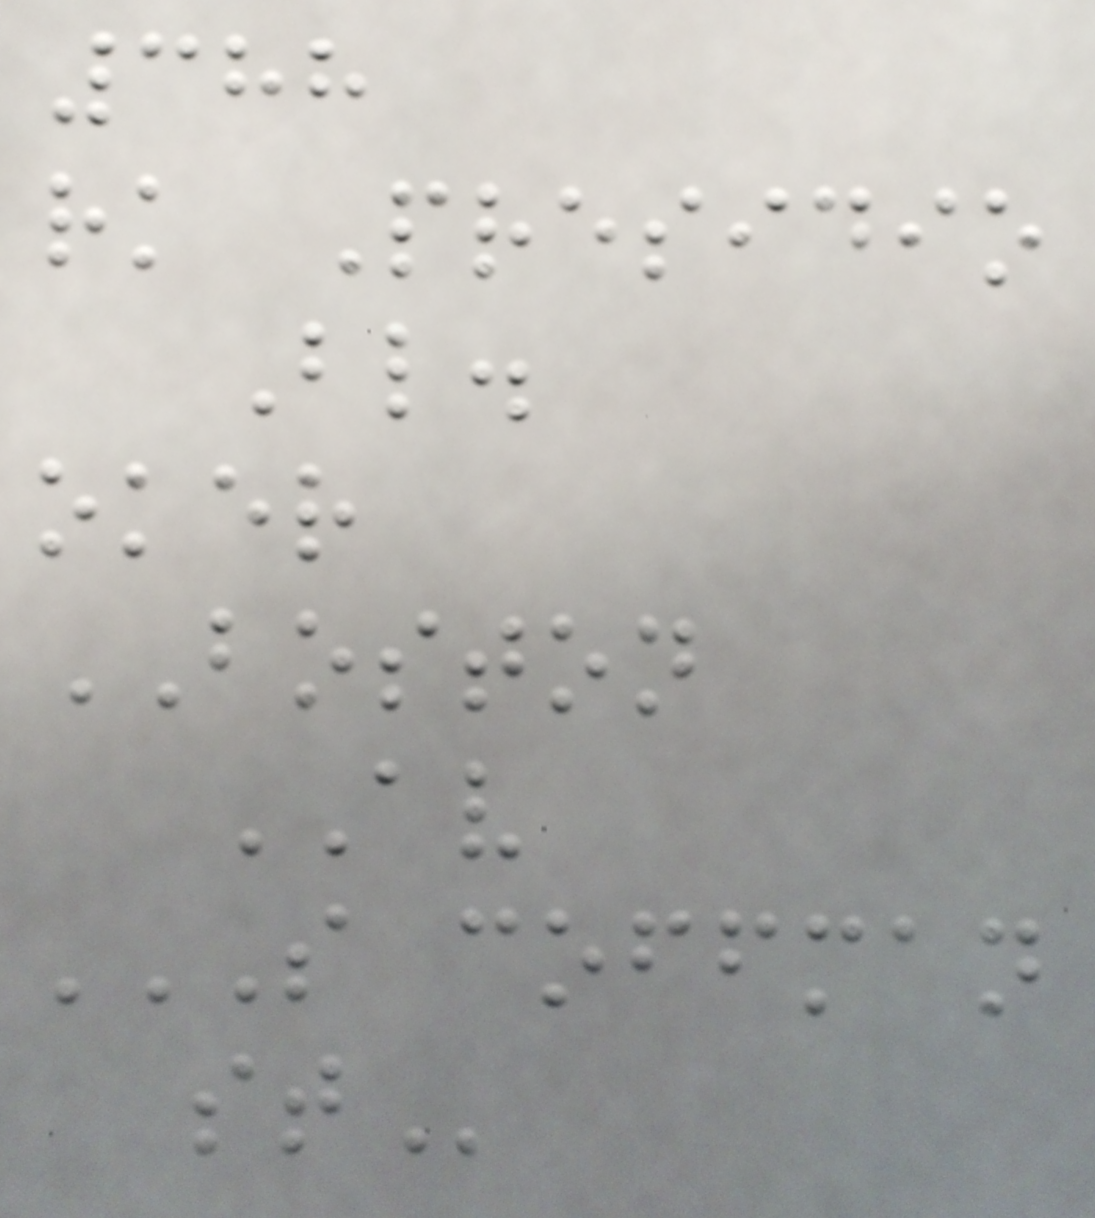388
rk Presidio
Bl.
oker
BOSTON
AV
S COFFMAN
ST
